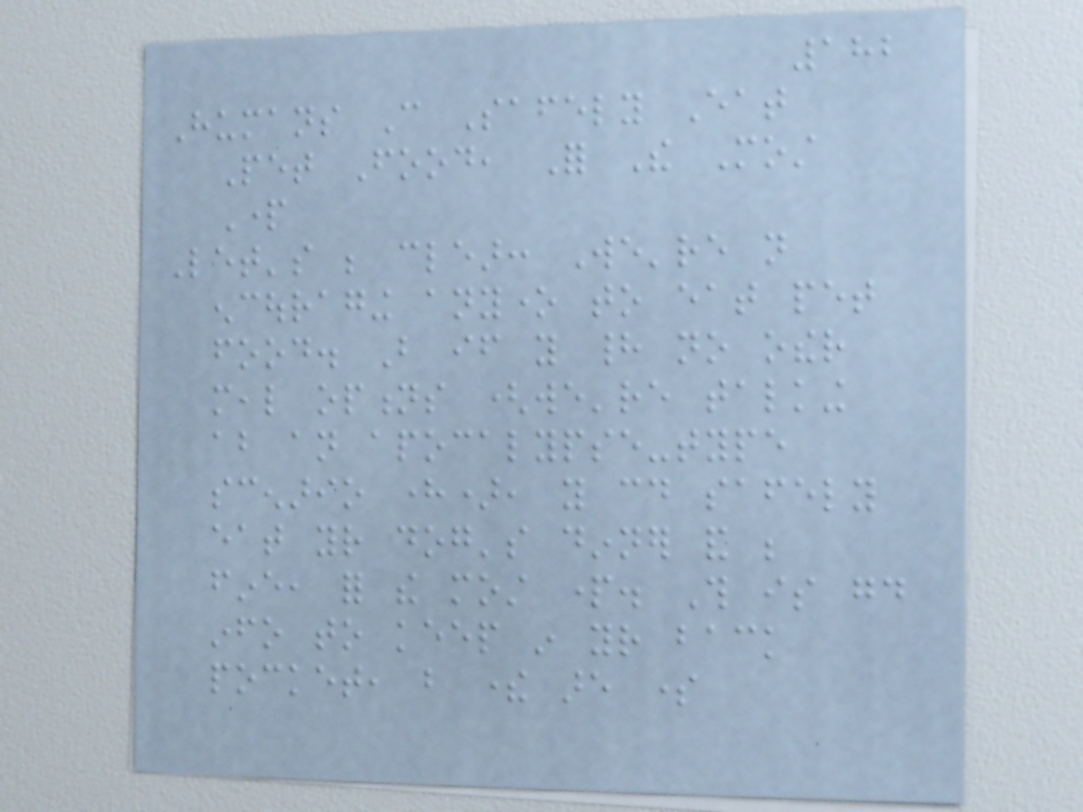182
Humans Can Safely Eat
Pet Food, For The Most
Part
Let's be clear: We're not
encouraging anyone to eat pet
food. But if you had no other
meal options (we're talking
about an apocalypse-type
scenario here), you could safely
eat your dog's dinner and be
fine, for the most part. This is good
info to keep in your back
pocket, but there are some
